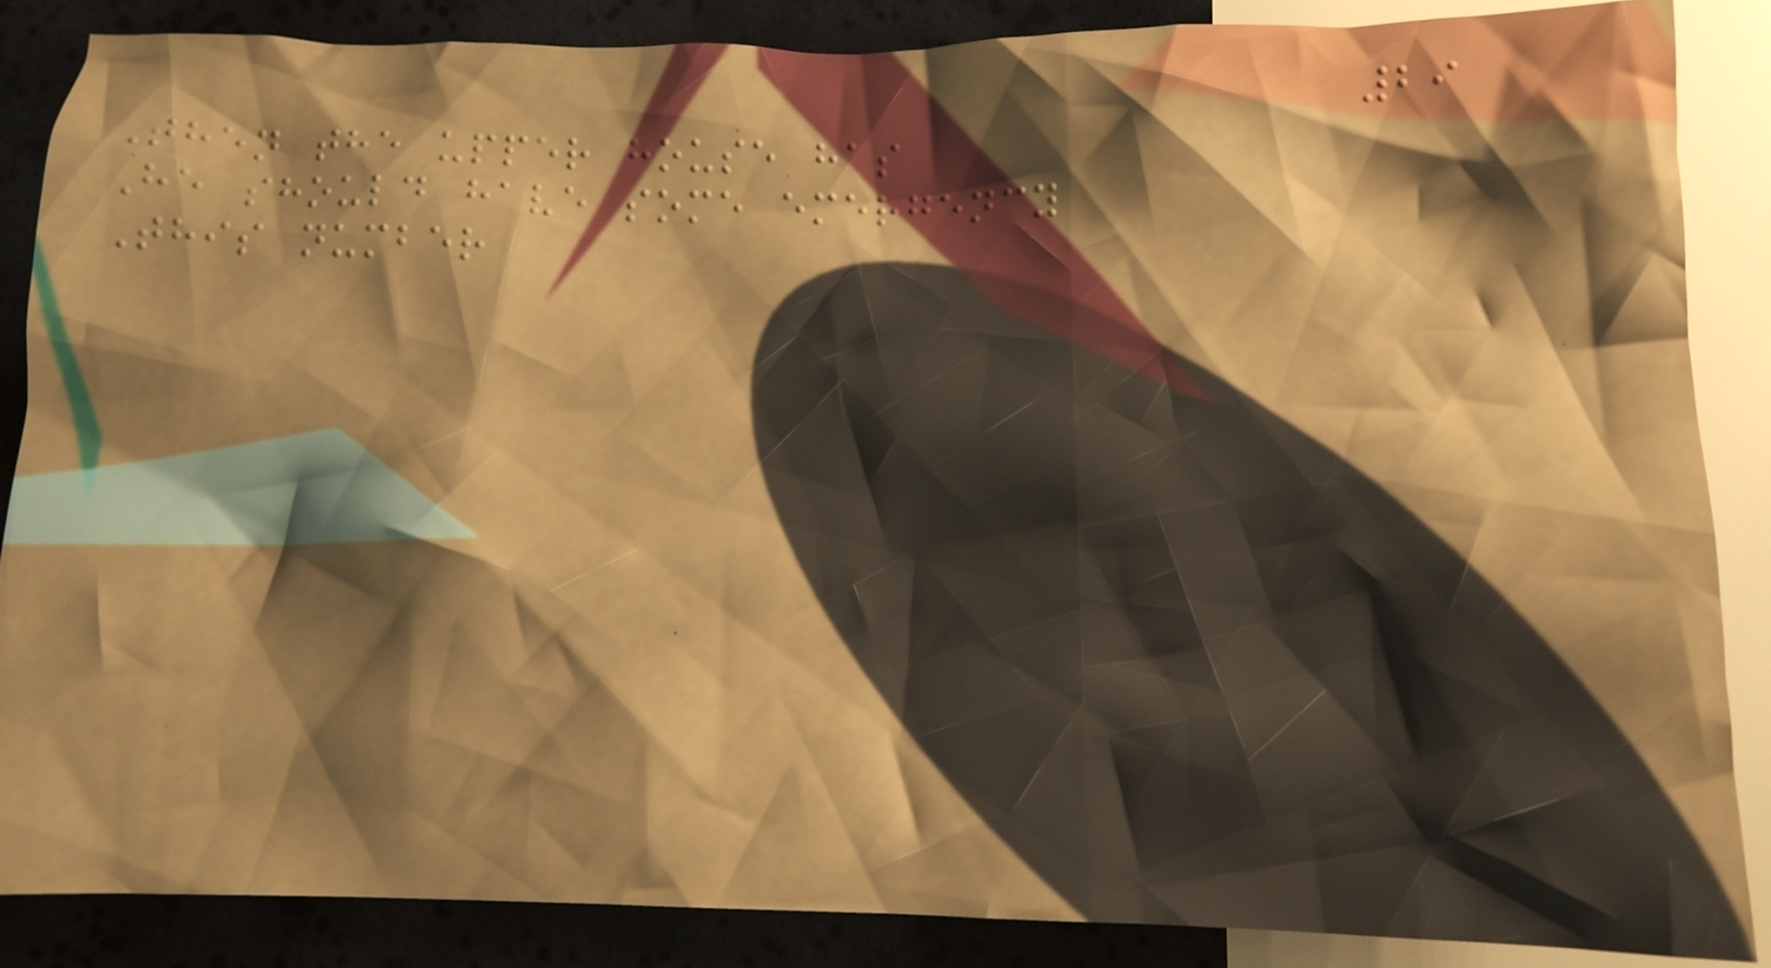29
Then the upper house has
He should have some emergency
This number
